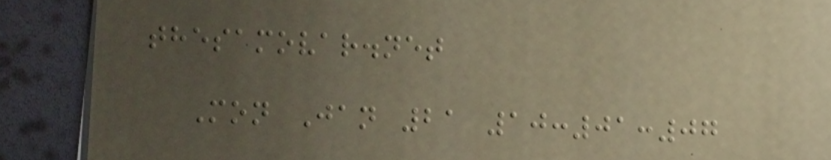thesamovar.net
Mon Jan 21 10:01:07
